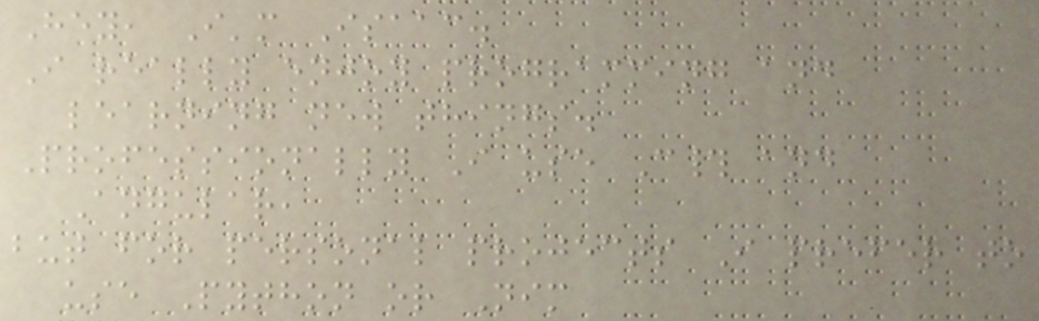Hey, I'm Isaac.
I really enjoy programming and
learning new things.
Professionally I use C# and
Angular,
but for personal projects I prefer to
use Python or Nim
